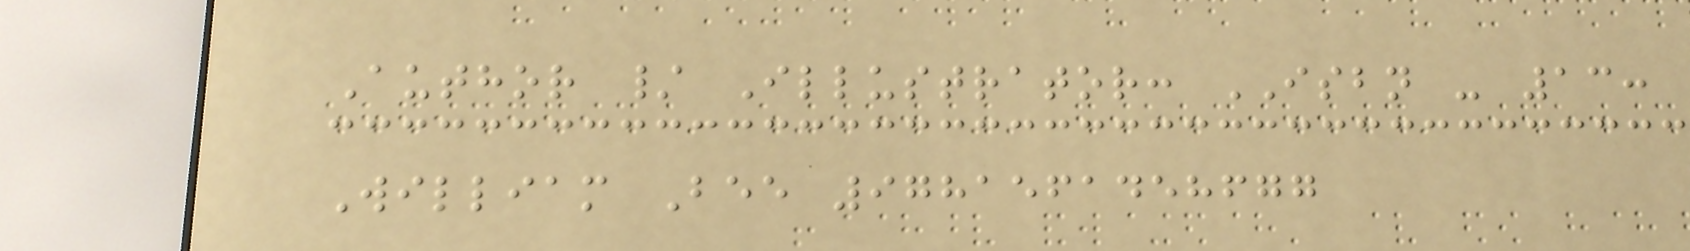Author / Illustrator: ISBN - 13:
William Bee 9781561458677
